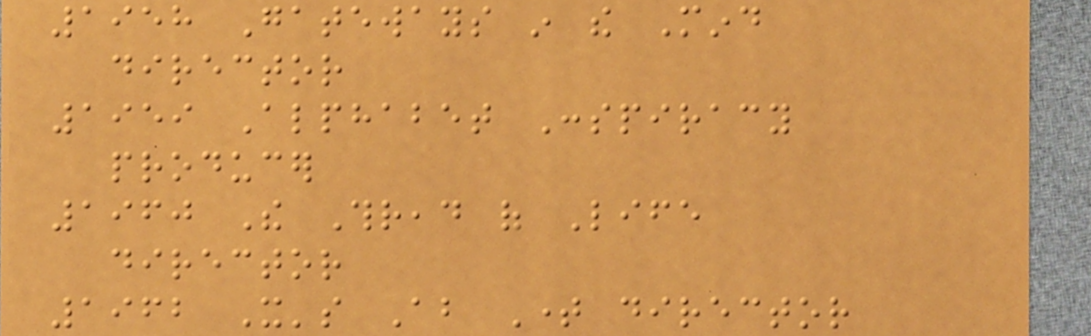1958 Gateways in the Mind
director
1959 Alphabet Conspiracy
producer
1960 The Thread of Life
director
1962 It's About Time director
